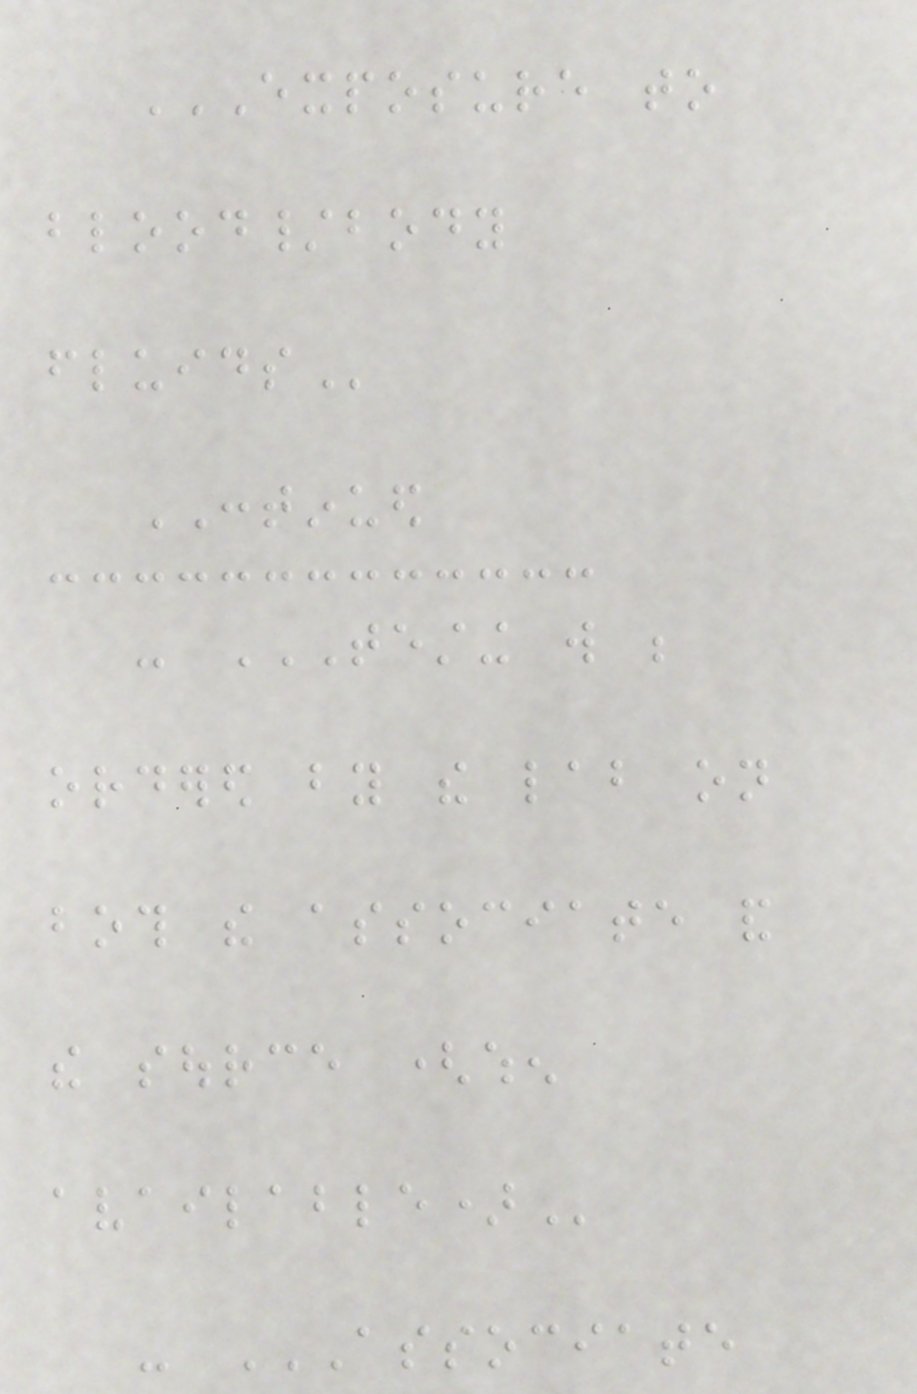EXPOSURE TO
BLOOD/BODY
FLUIDS
CONTINUED
- TESTING WILL BE
ORDERED BY THE LAB ON
BOTH THE ASSOCIATE AND
THE SOURCE (WHEN
AVAILABLE)
- ASSOCIATE
